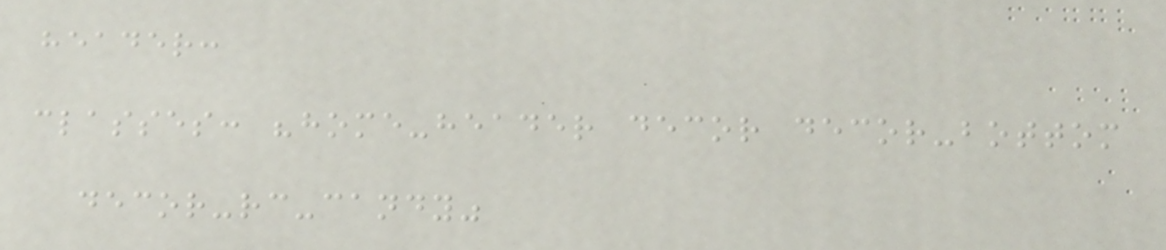header:
classes: "home-header decor decor-bottom
decor-rc-candy"
